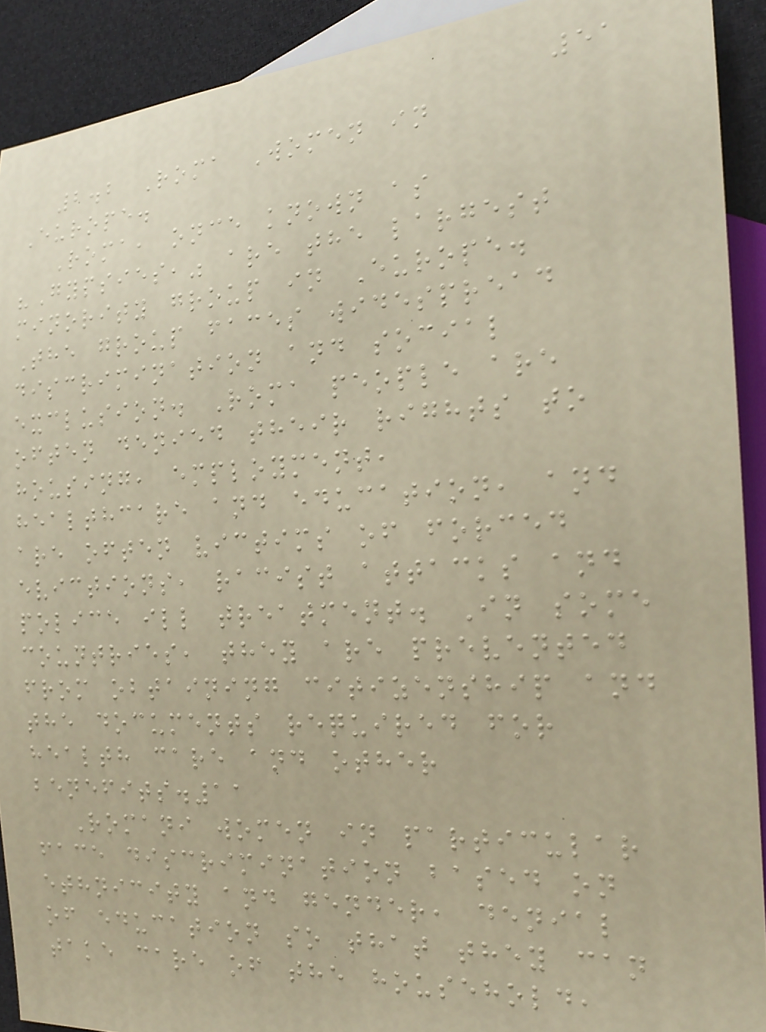51
2.2 Roma Women in
Europe.
Roma, once known as
"Gypsies," are the largest
minority group in Europe.
The group faces widespread
discrimination and social
exclusion. Roma people are
often denied their rights to
housing, employment,
healthcare and education, and
are often victims of forced
evictions, racist attacks and
police ill treatment. In some
countries, they are prevented
from obtaining citizenship and
the documents required for
health care and other
benefits.11
Romani women in particular
face discrimination based on
ethnicity and gender, denial
of education so that they can
take care of the household,
